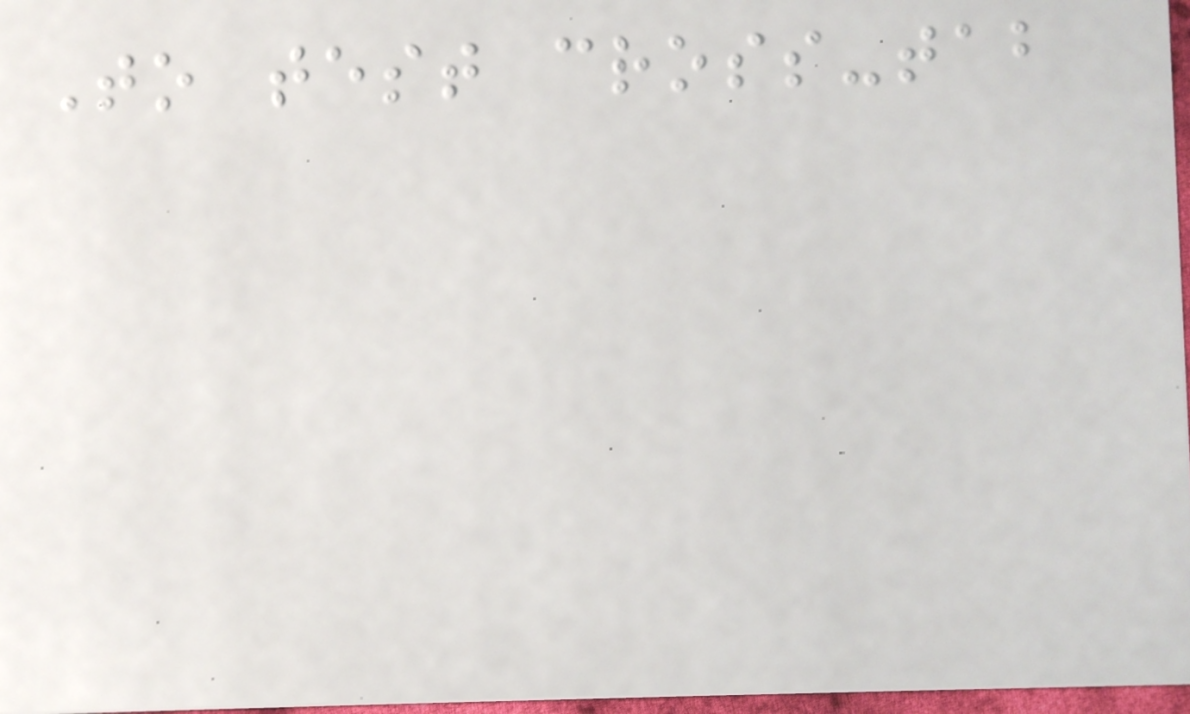To test cross-tab
